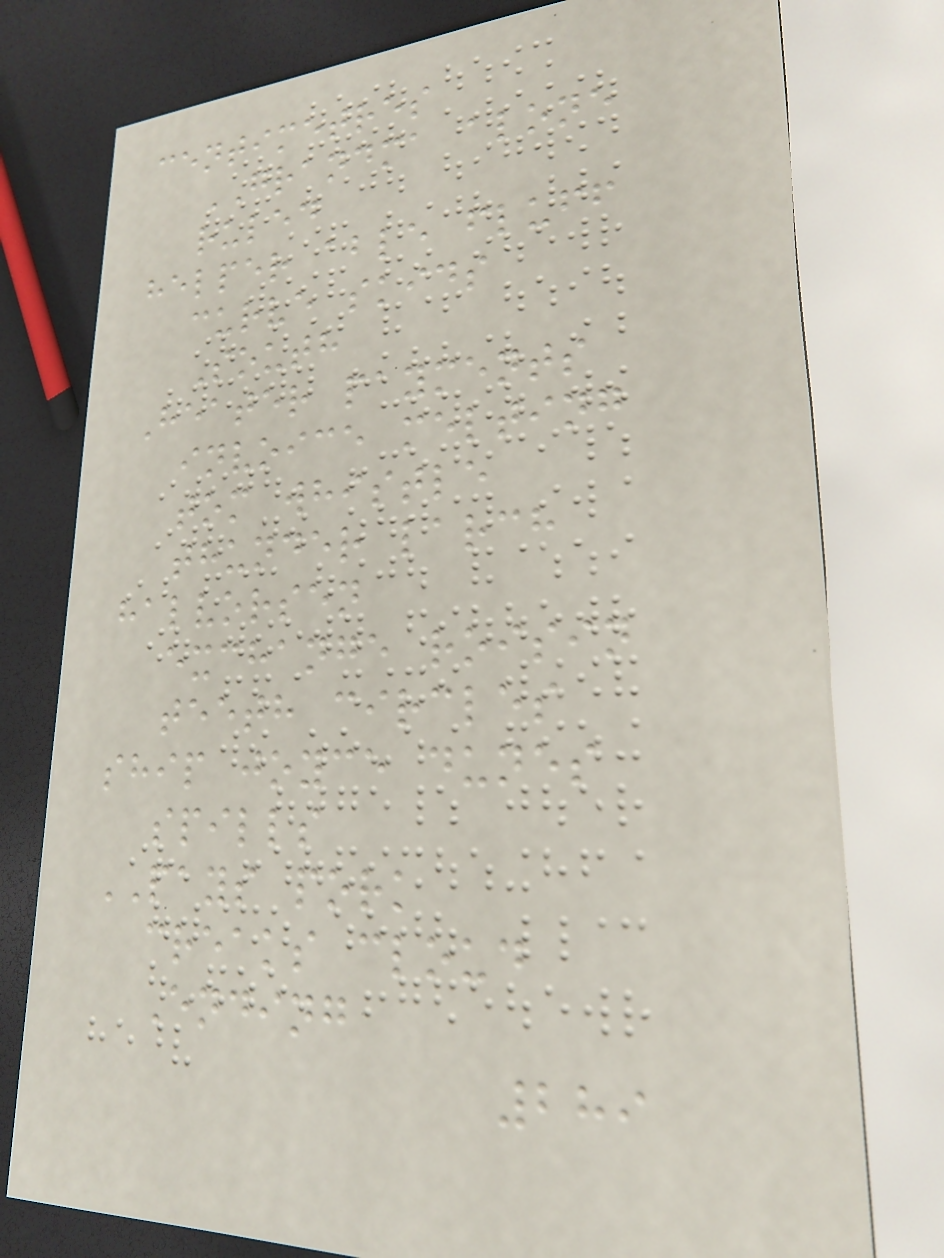centimetres
GRANDMA alone
ruled
helper able fluff
curve skids
South
Heater payments
invoice melting
tom whistle
thunder larch
halvorsen
exchange roisin
teeth circles
ship joyce dunes
spills
PAYS pork
creaks cloud
Ending
289
